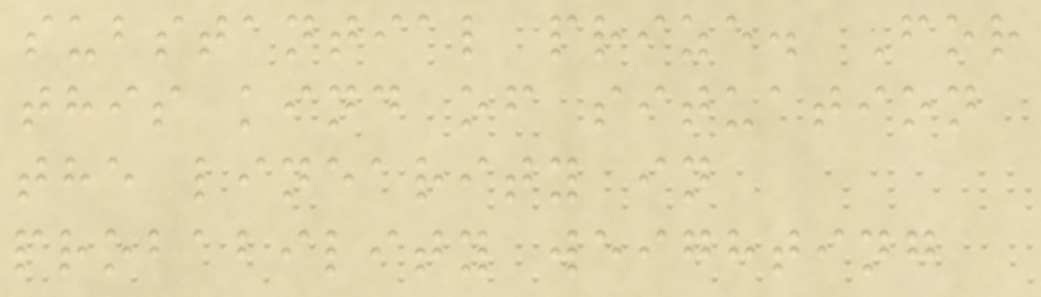substantial prize. For
this kind of situation
the linearity in
probability weighting
